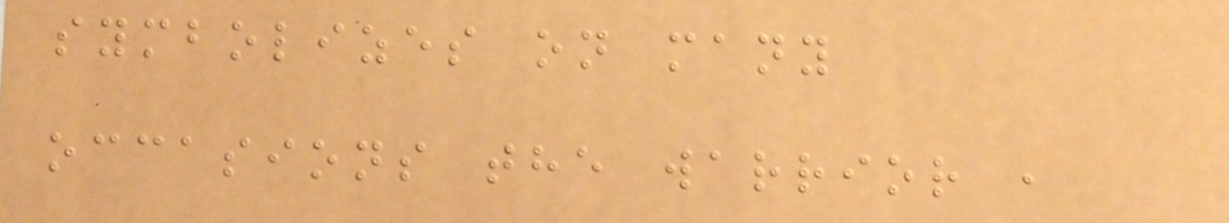symbolizes on many
occasions the warrior ,
